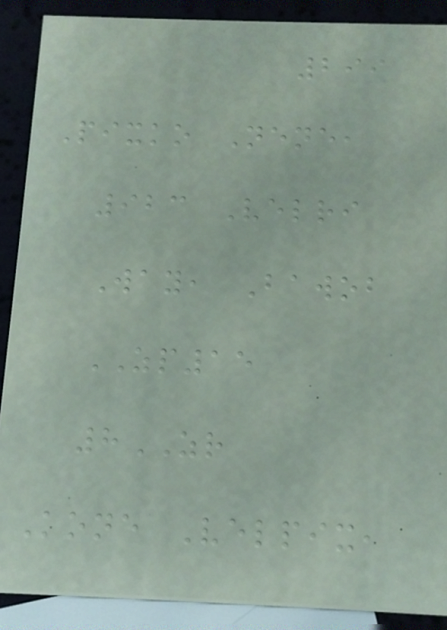299
Pixko Nene,
923 Velri
Way, Bawob
ZP15
8ZR
Kone Velpix,
